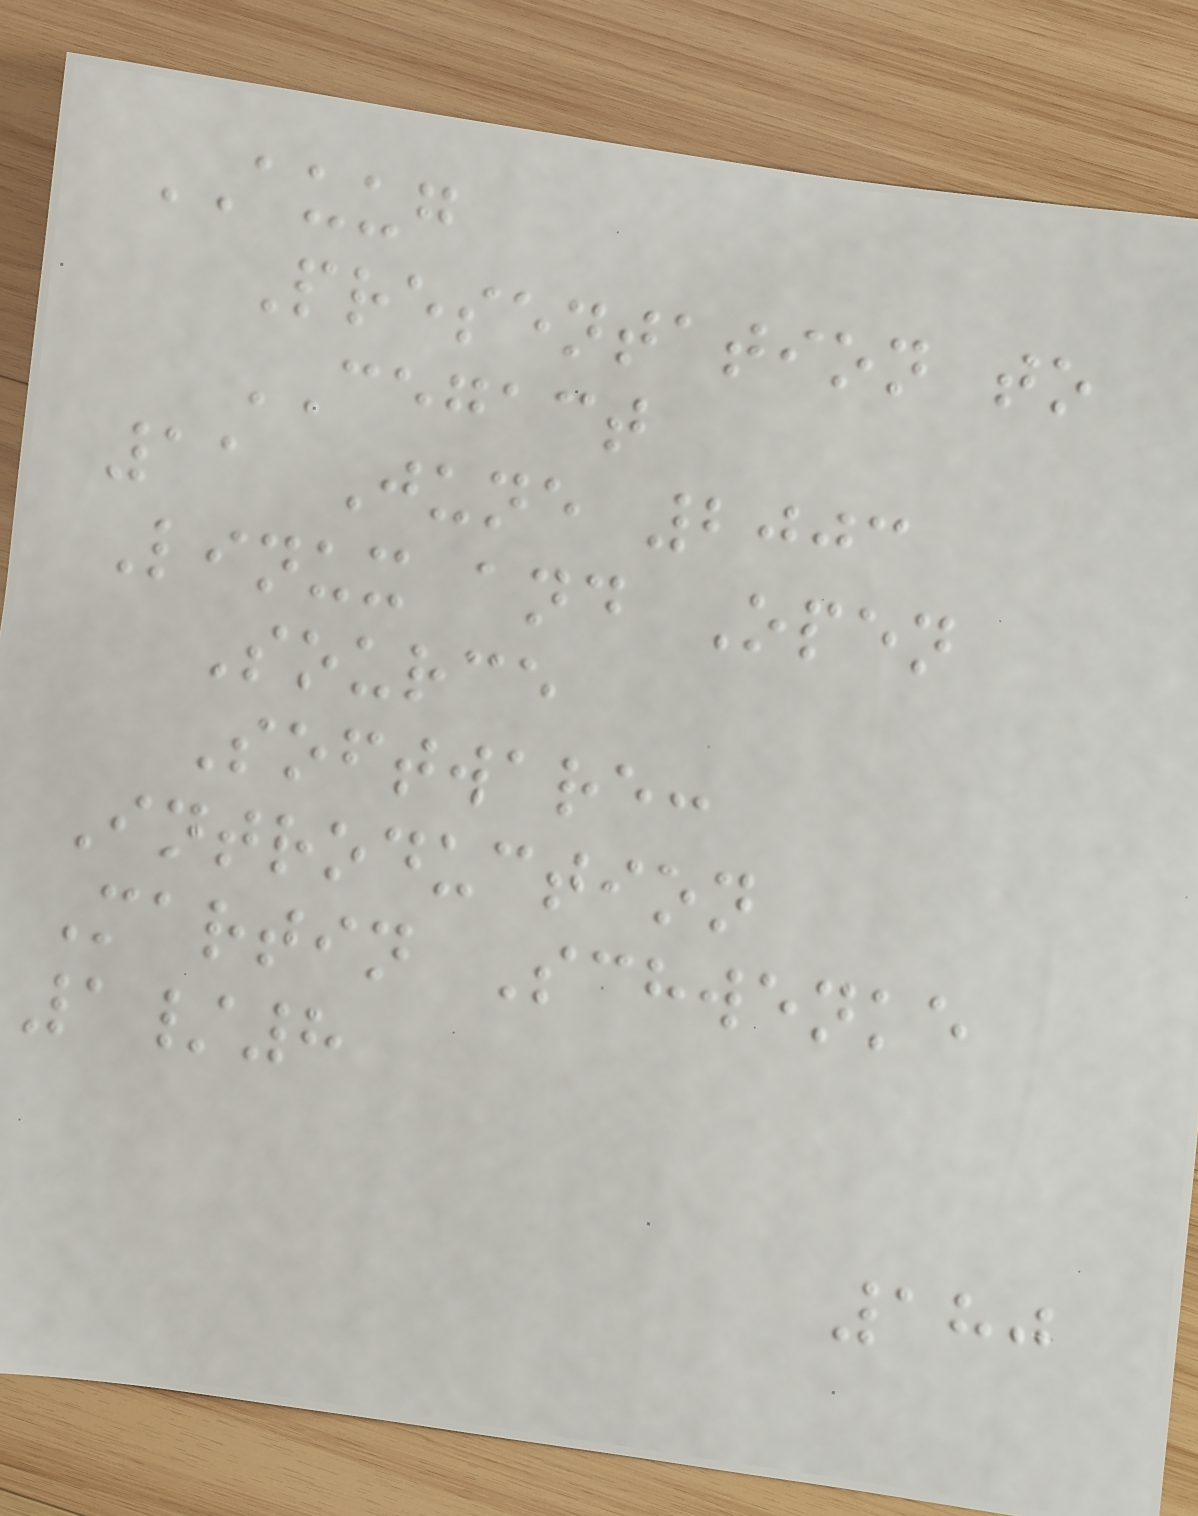AUUG
Presentation to
CEGACT
11 June 2003
Linux and Open
Source
Software:
Introduction
Martin Schwenke
1/8
180
